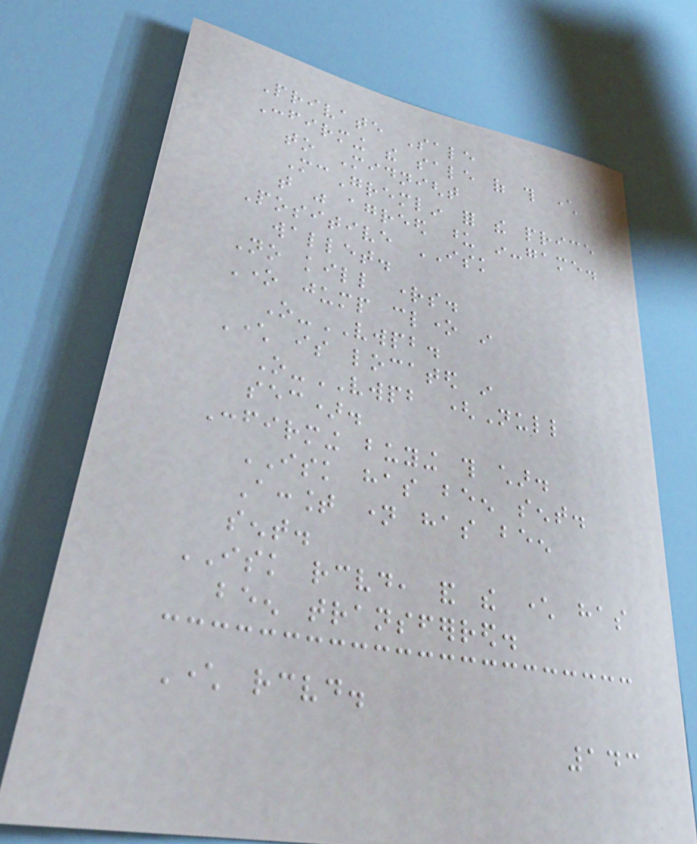Private Sale
Confirming the sale of this character
to Midnight
McGremlin for the price
that was agreed upon in-game.
Positive ISK
wallet.
No kill rights.
One jump clone in
O-VWPB.
Character is located in
O-VWPB (Null
sec).
Confirming buying this char.
ISK has been sent.
Account name has been
sent.
ISK received, and the character has
been transferred.
Character received.
143
